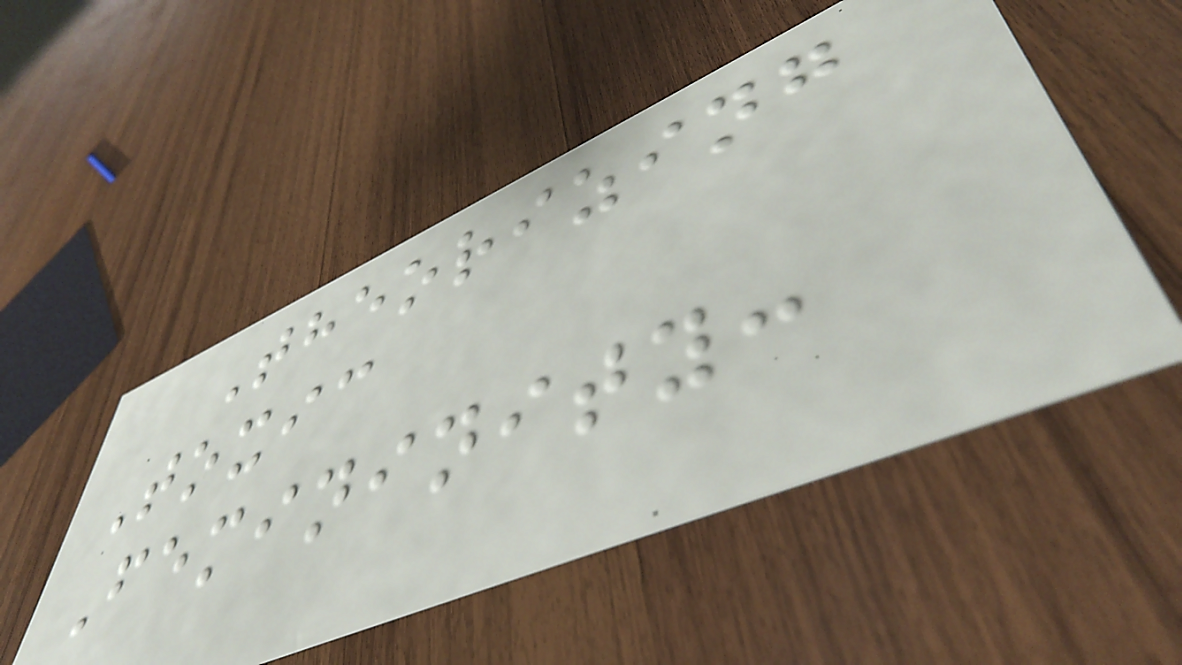Theorizing
Toxic
Femininity:
